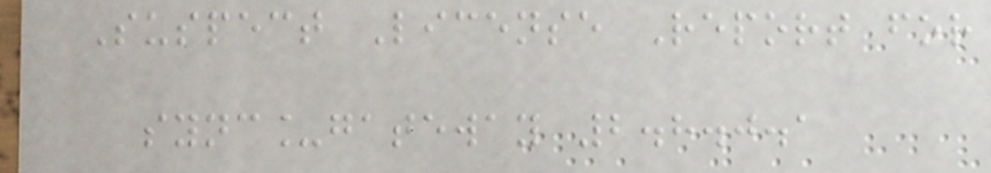Suspect License Report for
sync_gateway 2.8.0.1
